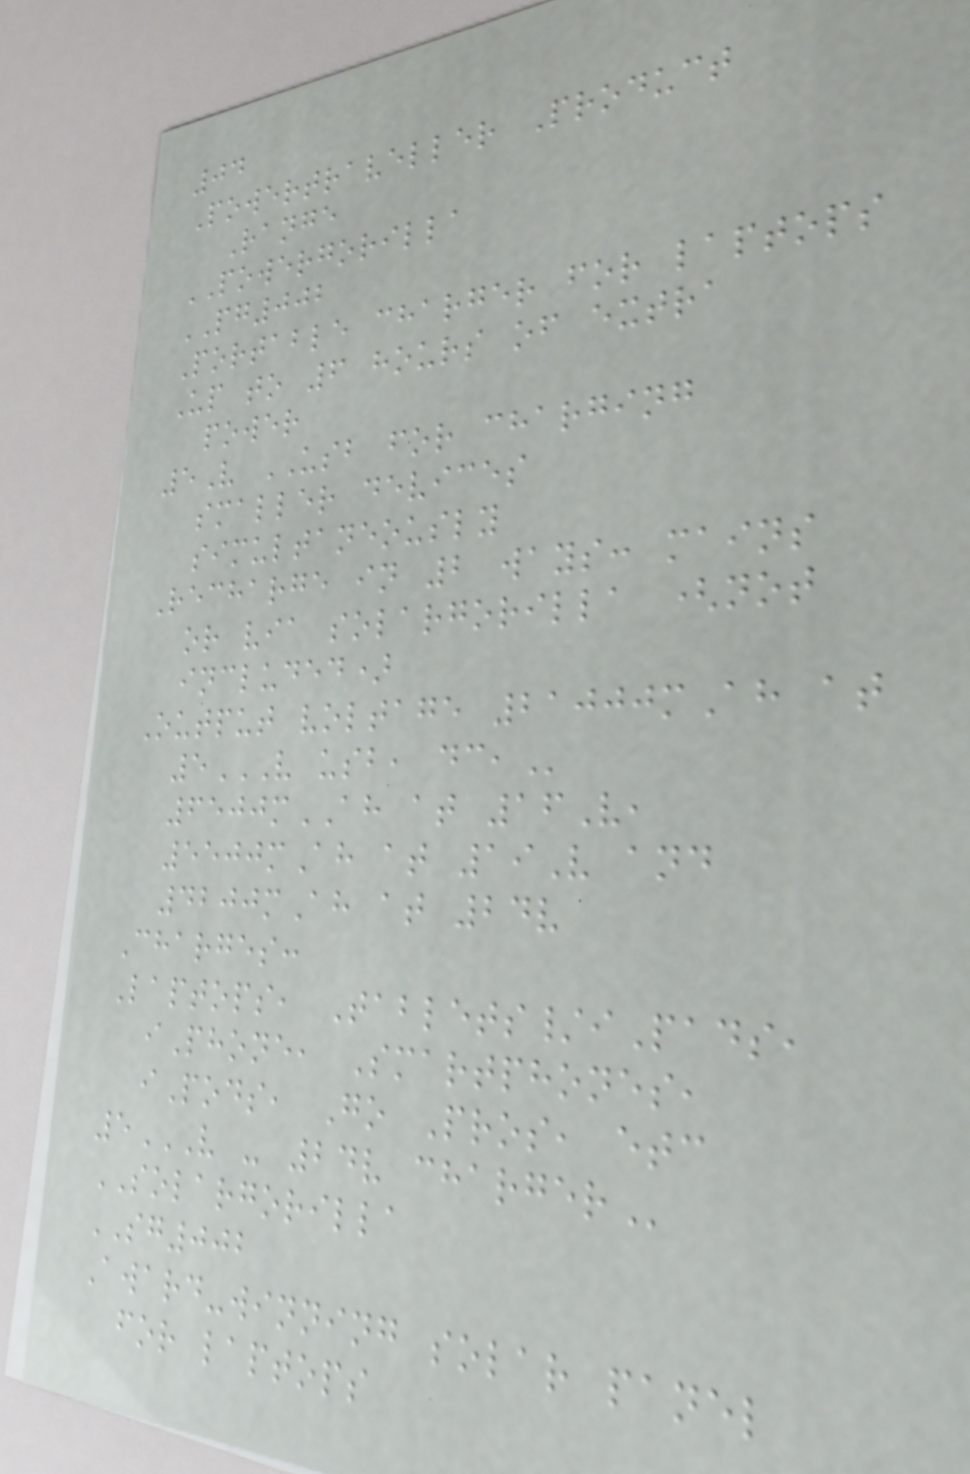04
Powertraveller Product
Range
POWERGORILLA
PG002
Portable charger for laptops
Up to 6 hours of extra
power
5V USB for charging
smaller devices
simultaneously
Recharge in 2 ways: mains
or via solargorilla (not
included)
Output voltage 21000mAh at
5V USB, DC,
6500mAH at 16V,
5500mAh at 19V and
4200mAh at 24v
Charges:
Laptops, Tablets/iPads,
iPhone, Smartphones,
iPods, Go Pros, etc
5V - 24V CHARGER
SOLARGORILLA
SG002
Award-winning solar panel
for laptops
